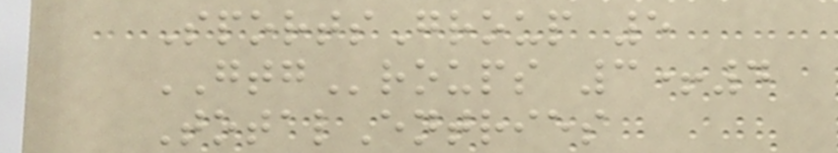SportsGroup 5
GTGroups 3+4
TotalEntries
